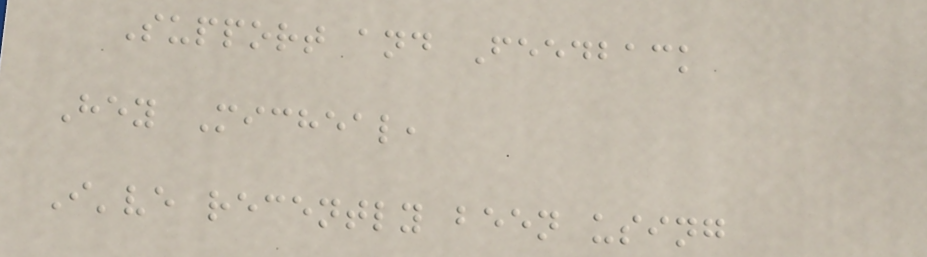Support and Feedback
Hey Micheal,
I've recently been using
